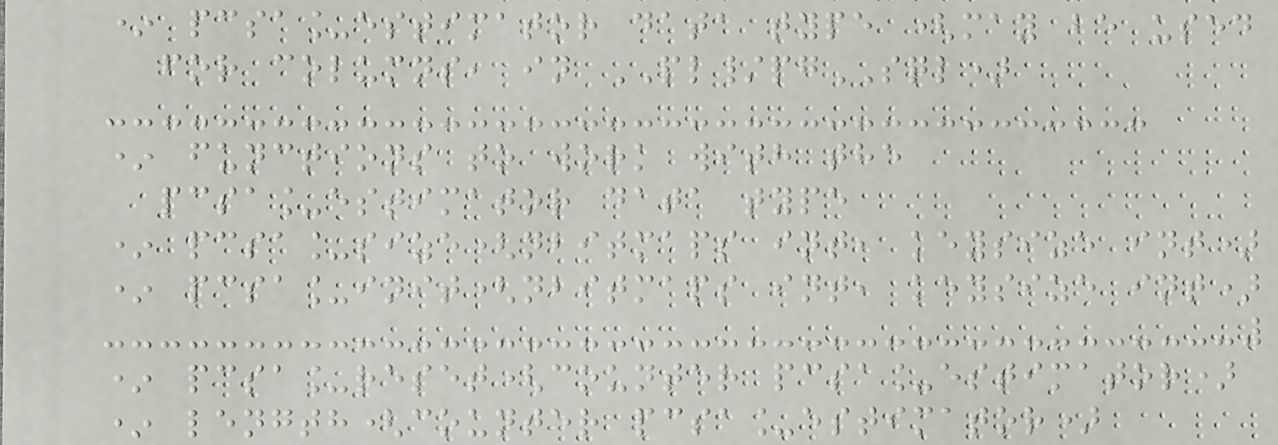* pcsa_estimator data type (may be used
for columns, in PL/pgSQL)
* functions to work with the
pcsa_estimator data type
* pcsa_size(nbitmaps int, keysize int)
* pcsa_init(nbitmaps int, keysize int)
* pcsa_reset(counter pcsa_estimator)
* length(counter pcsa_estimator)
